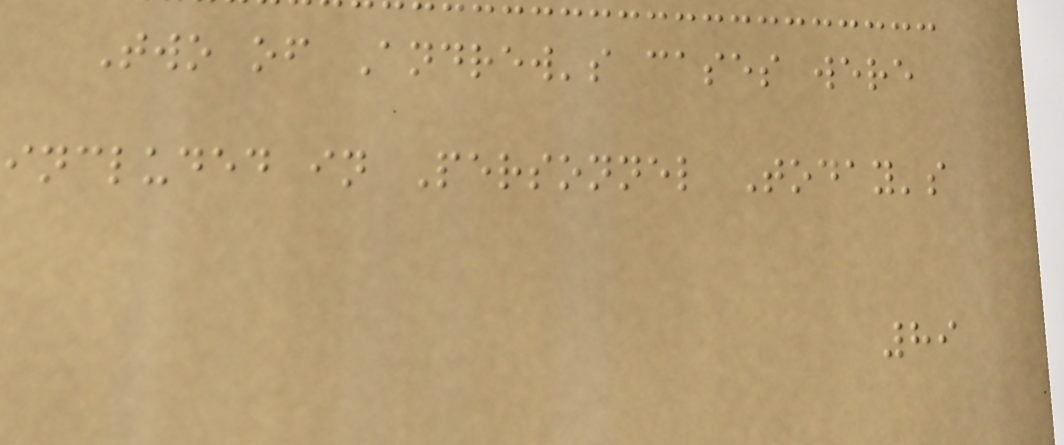Two of Andrew's cases were
included in Personnel Today's
89
